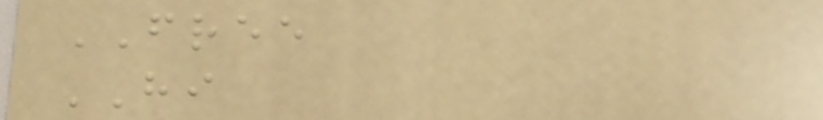FREE
HI
